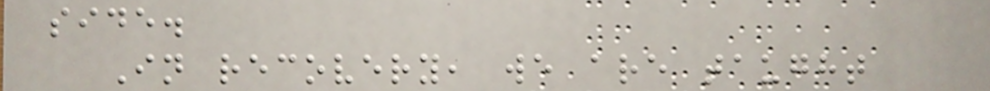side.
In recovery, we are taught
